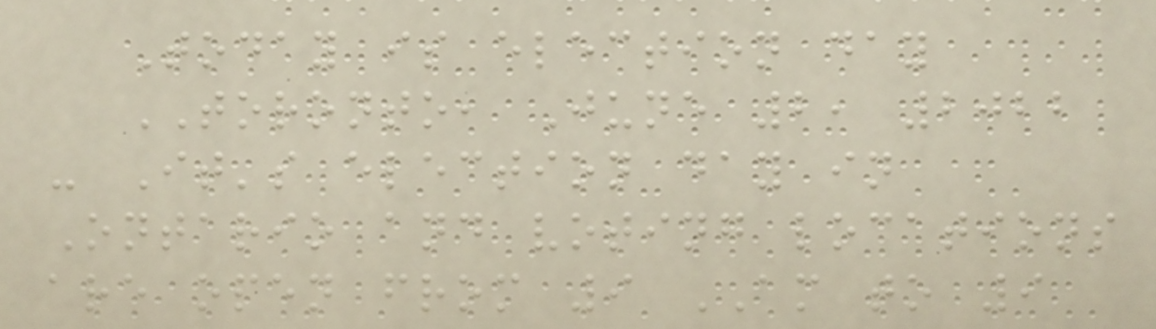Today is election day
TORONTO, June 2, 2022
- It's election day in
Ontario and voting locations
are open from 9 AM to 9
